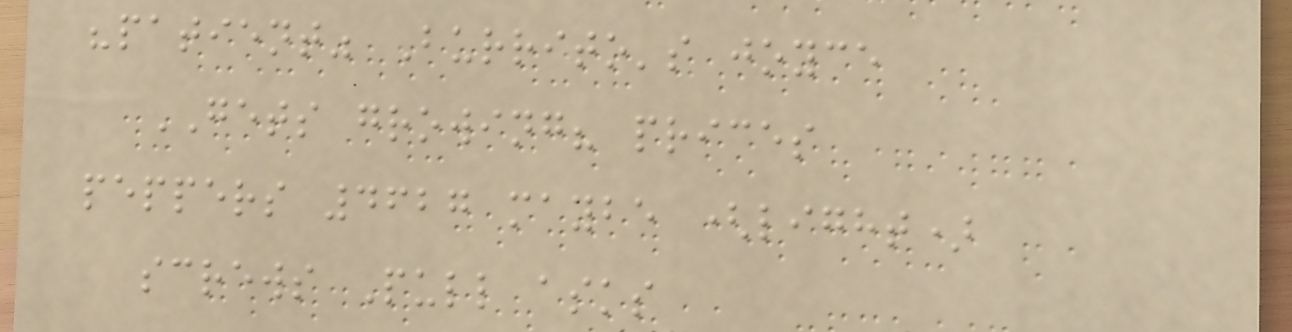"patient" Burrito's joyce
GETS growing? prices
peppers 4627 maybe (light)
screws Pull asks
